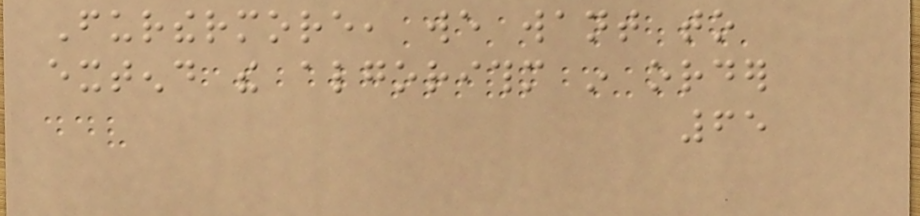Furthermore, we want to
extend the algorithm in order
65
